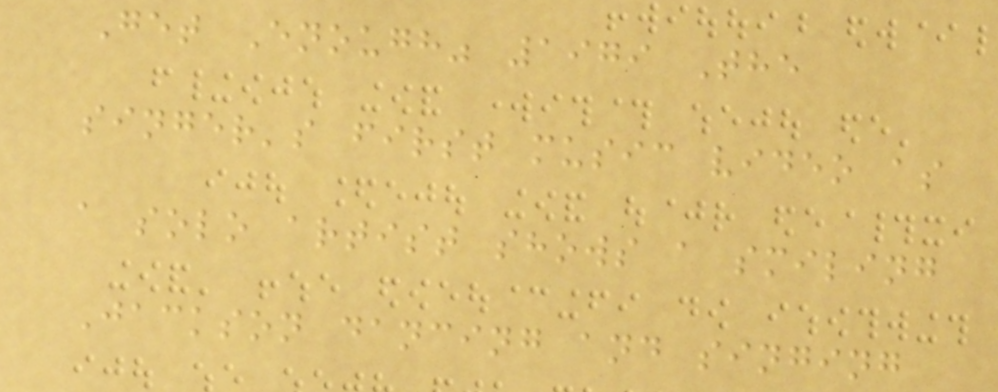Get Enough" 1979 The
singer's first music video as
a solo artist shows a smiling
Jackson dancing and singing
